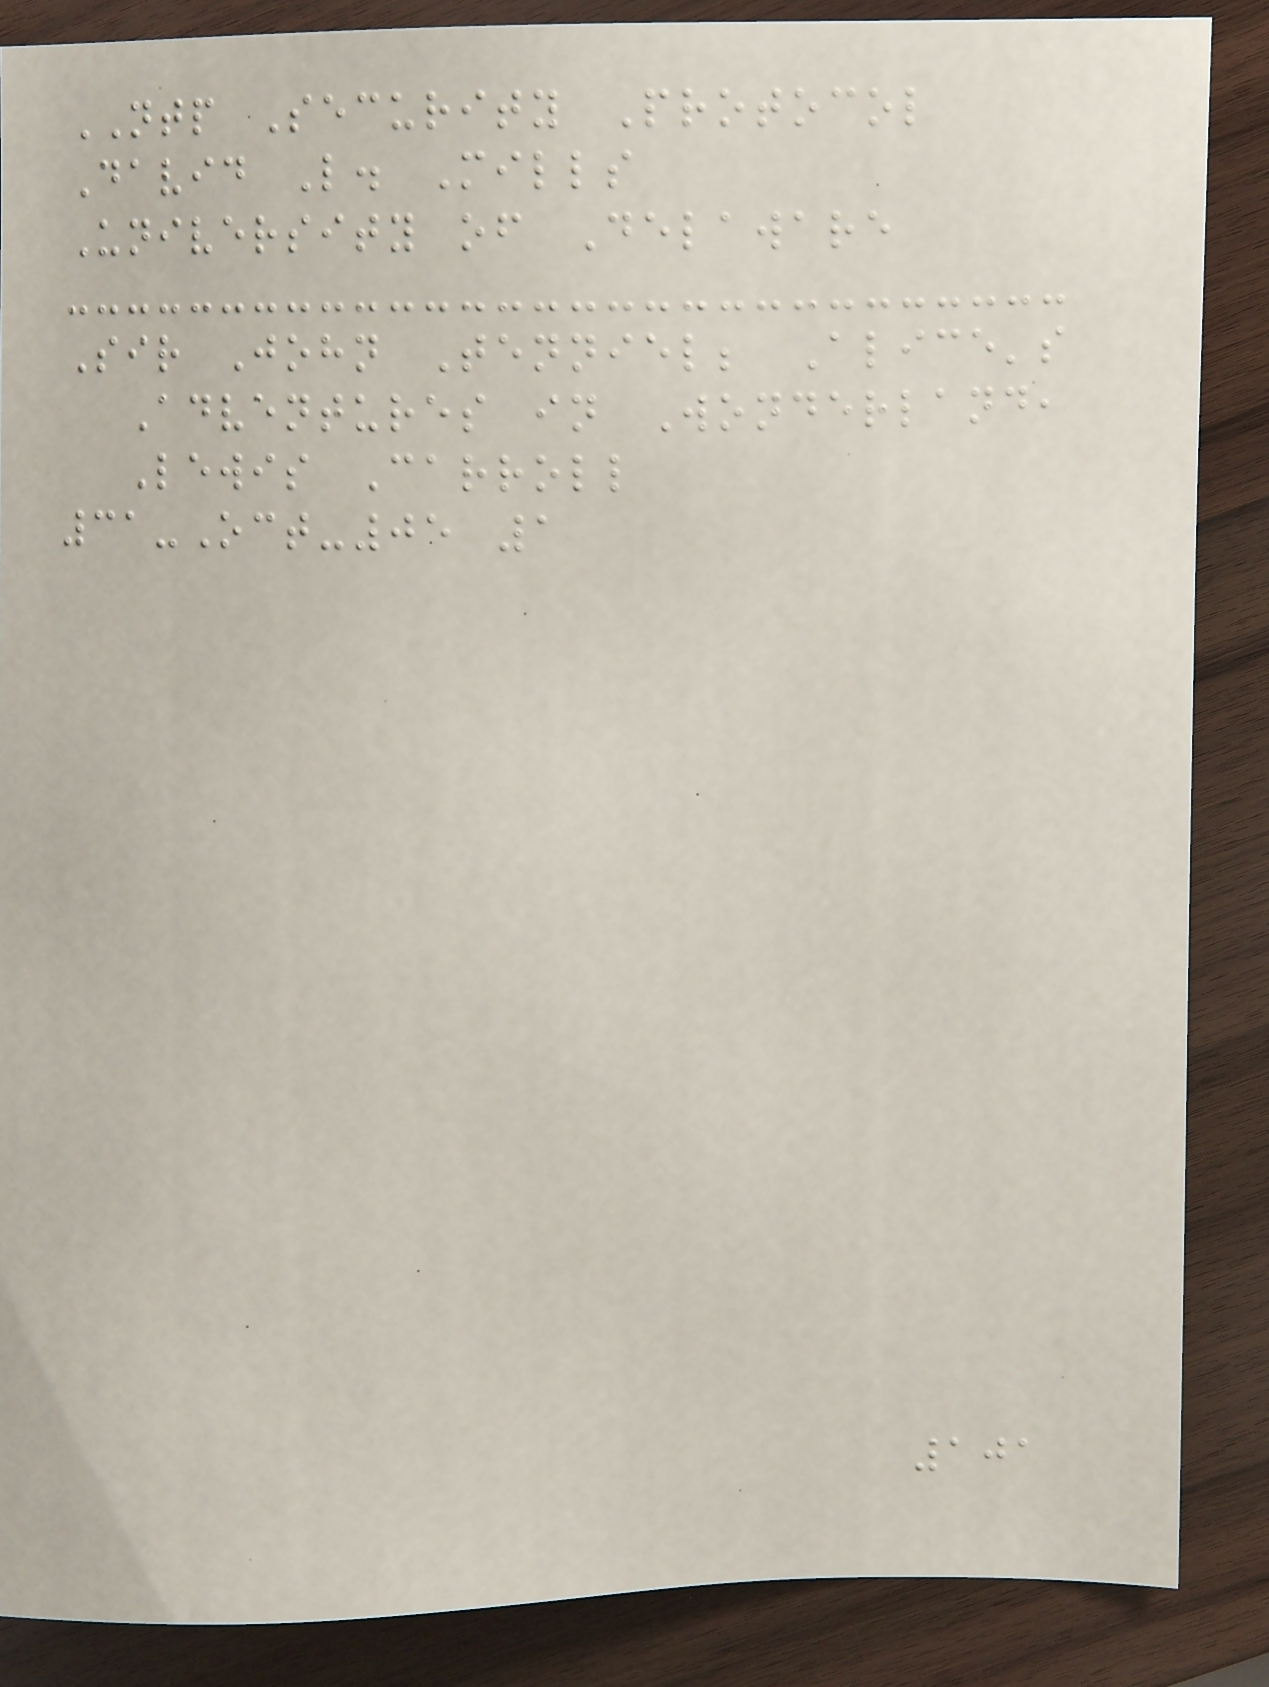NTP Security Protocol
David L. Mills
University of Delaware
Sir John Tenniel; Alice's
Adventures in Wonderland,
Lewis Carroll
31-Oct-05 1
101
